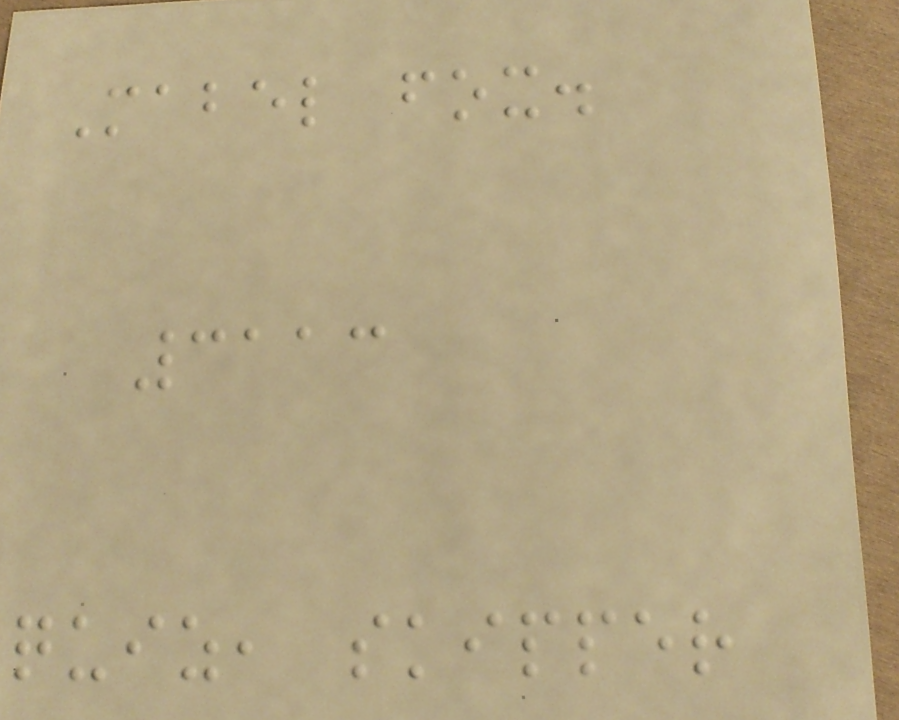Mabel fox.
3113
quiz, skipper
